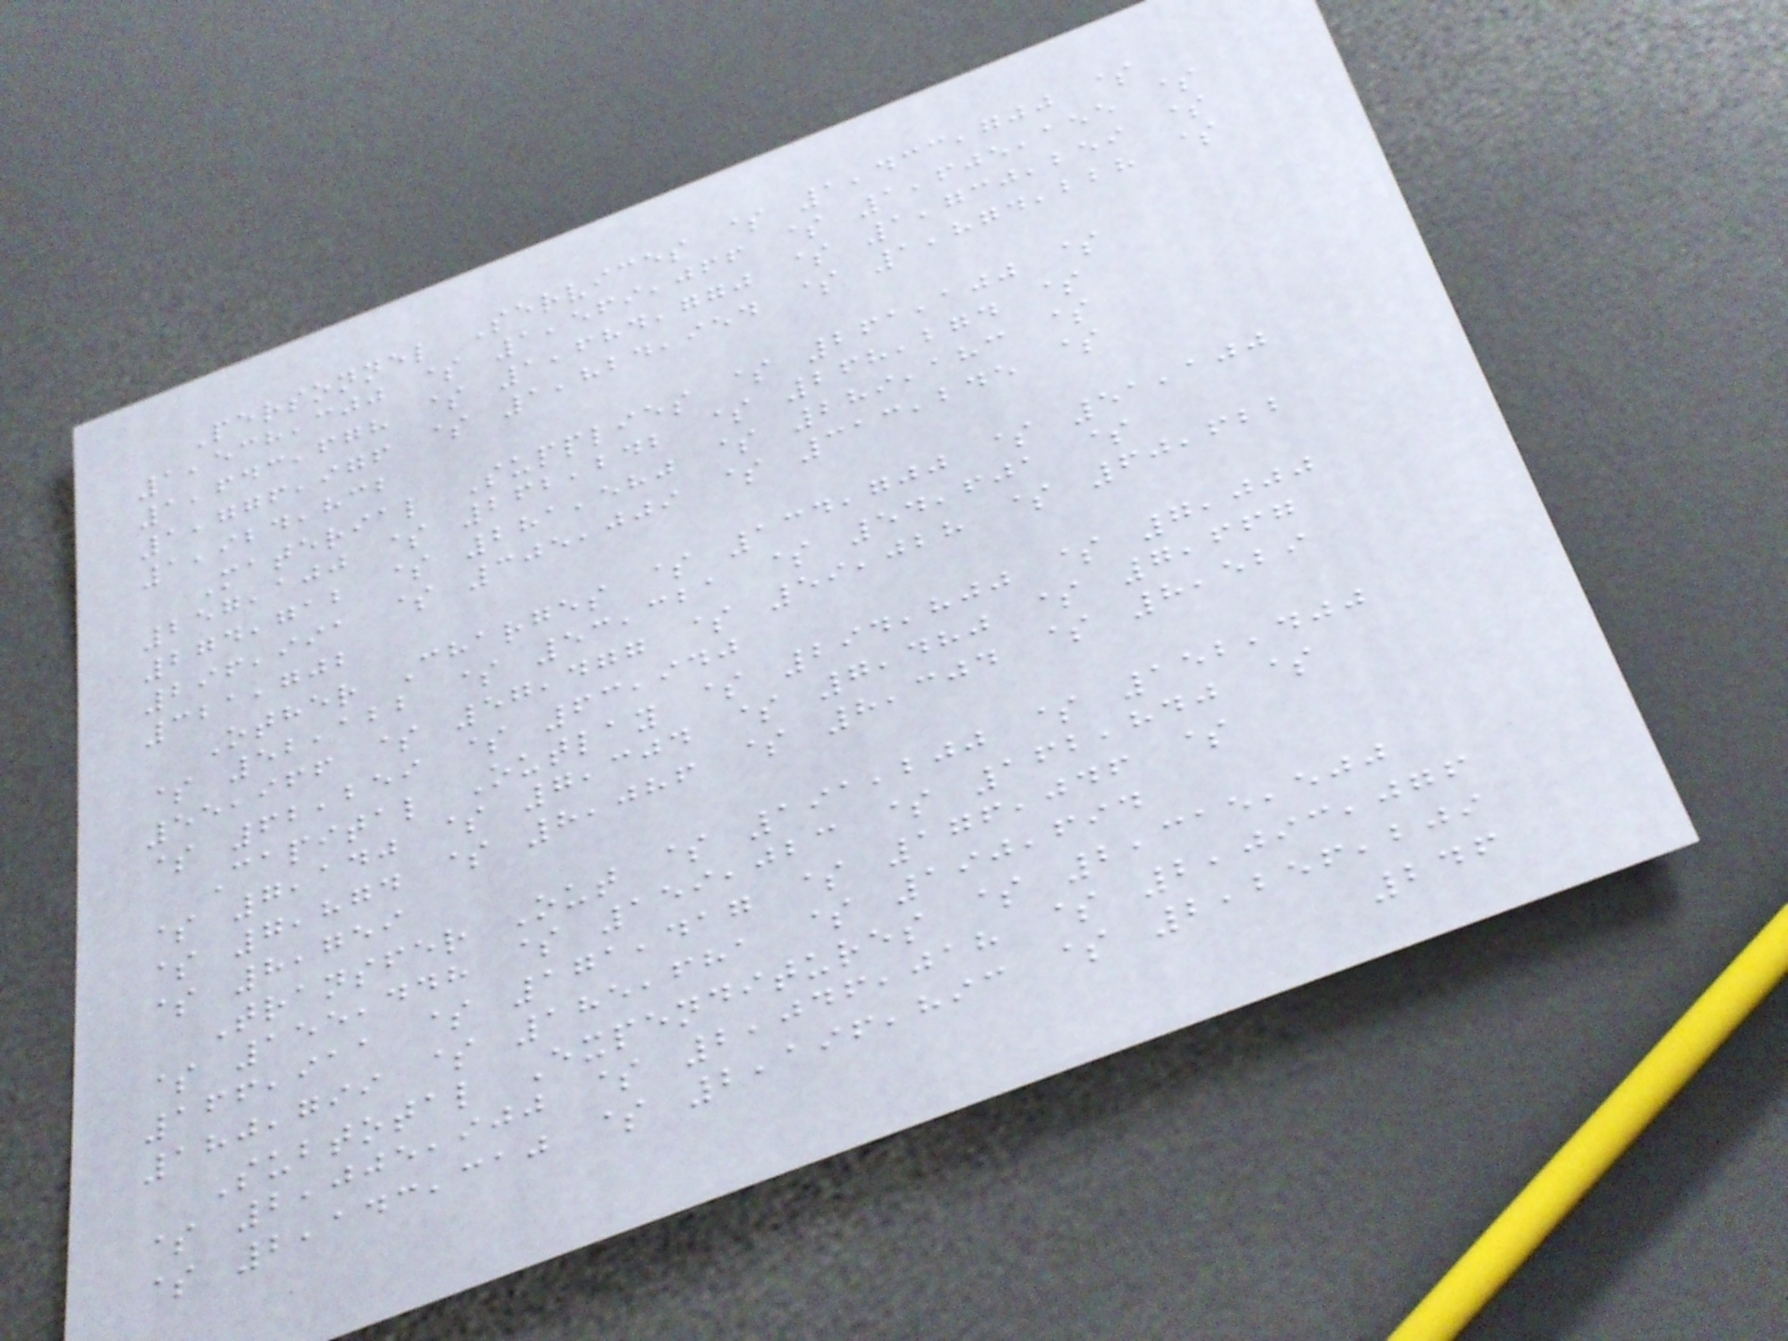Personnel Services $ 1,433,700 $
1,538,300 $ 1,569,066 $ 1,605,155 $
1,643,678 $ 1,684,770 $ 1,730,259 $
1,776,976 $ 1,824,954 $ 1,874,228 $
1,924,832
Material Supplies $ 261,100 $
257,100 $ 262,242 $ 268,274 $
274,712 $ 281,580 $ 289,183 $
296,991 $ 305,009 $ 313,245 $
321,702
Other Charges $ 134,700 $ 51,100
$ 52,122 $ 53,321 $ 54,601 $
55,966 $ 57,477 $ 59,028 $ 60,622
$ 62,259 $ 63,940
Capital Outlay $ 294,800 $ 7,000
$ 7,140 $ 7,304 $ 7,480 $ 7,667
$ 7,874 $ 8,086 $ 8,304 $ 8,529
$ 8,759
Transfer Out $ 191,200 $ 152,400
$ 155,448 $ 159,023 $ 162,840 $
166,911 $ 171,417 $ 176,046 $
180,799 $ 185,681 $ 190,694
Subtotal Expenditures $ 2,315,500
$ 2,005,900 $ 2,046,018 $ 2,093,076
$ 2,143,310 $ 2,196,893 $ 2,256,209
246
